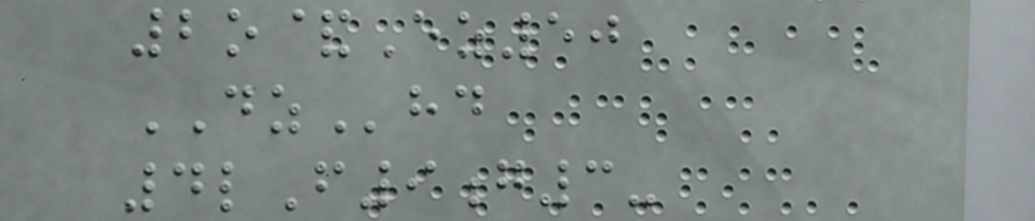2o&Ez50
DZhd
4lF9g3-
